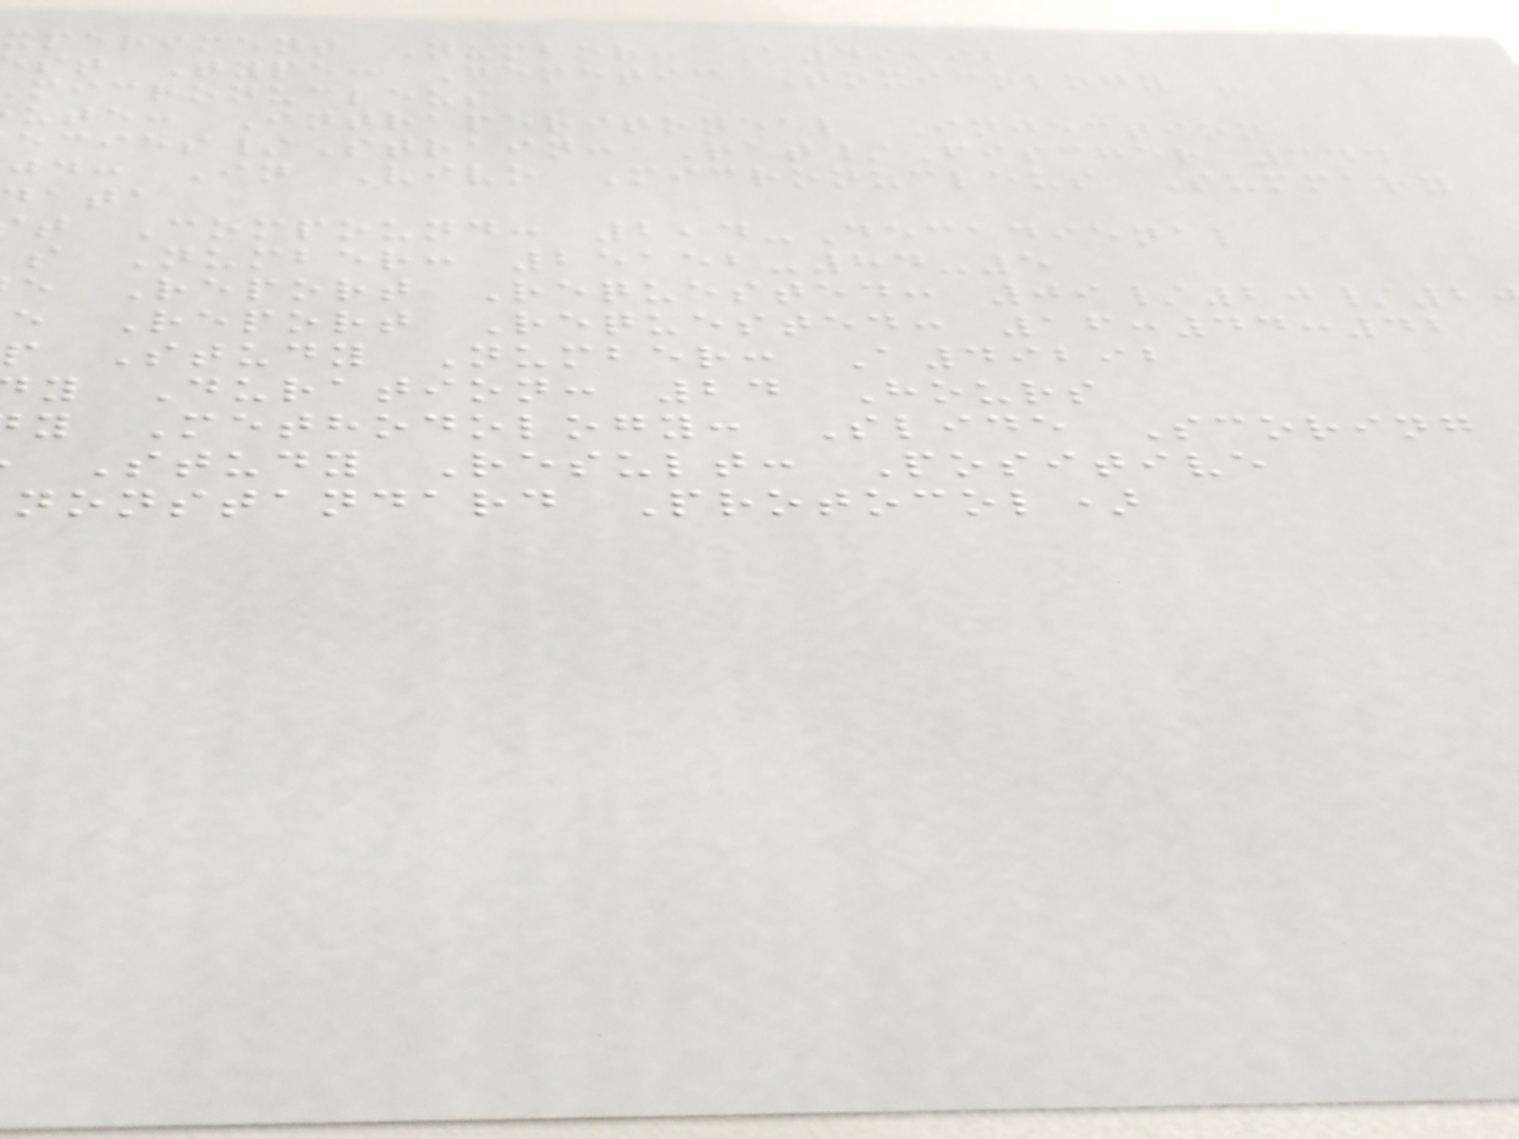xperiment Number: A49292
st Type: Genetic Toxicology -
micronucleus
ute: Intraperitoneal Injection
ecies/Strain: Rat/Fischer 344
jd: In Vivo Micronucleus Summary
t Compound: 2,4-Decadienal
s Number: 25152-84-5
e Report Requested: 09/20/2
e Report Requested: 16:44:42
p Study Number: A49292
y Duration: 24 Hours
y Methodology: Slide Scoring
Study Result: Positive
nonstandard Protocol)
